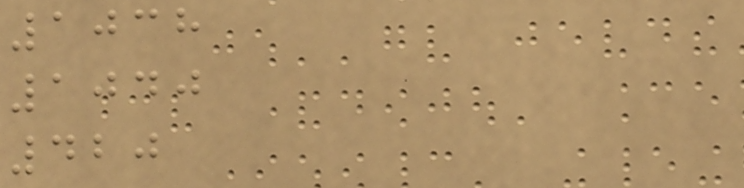1038
1040
420
